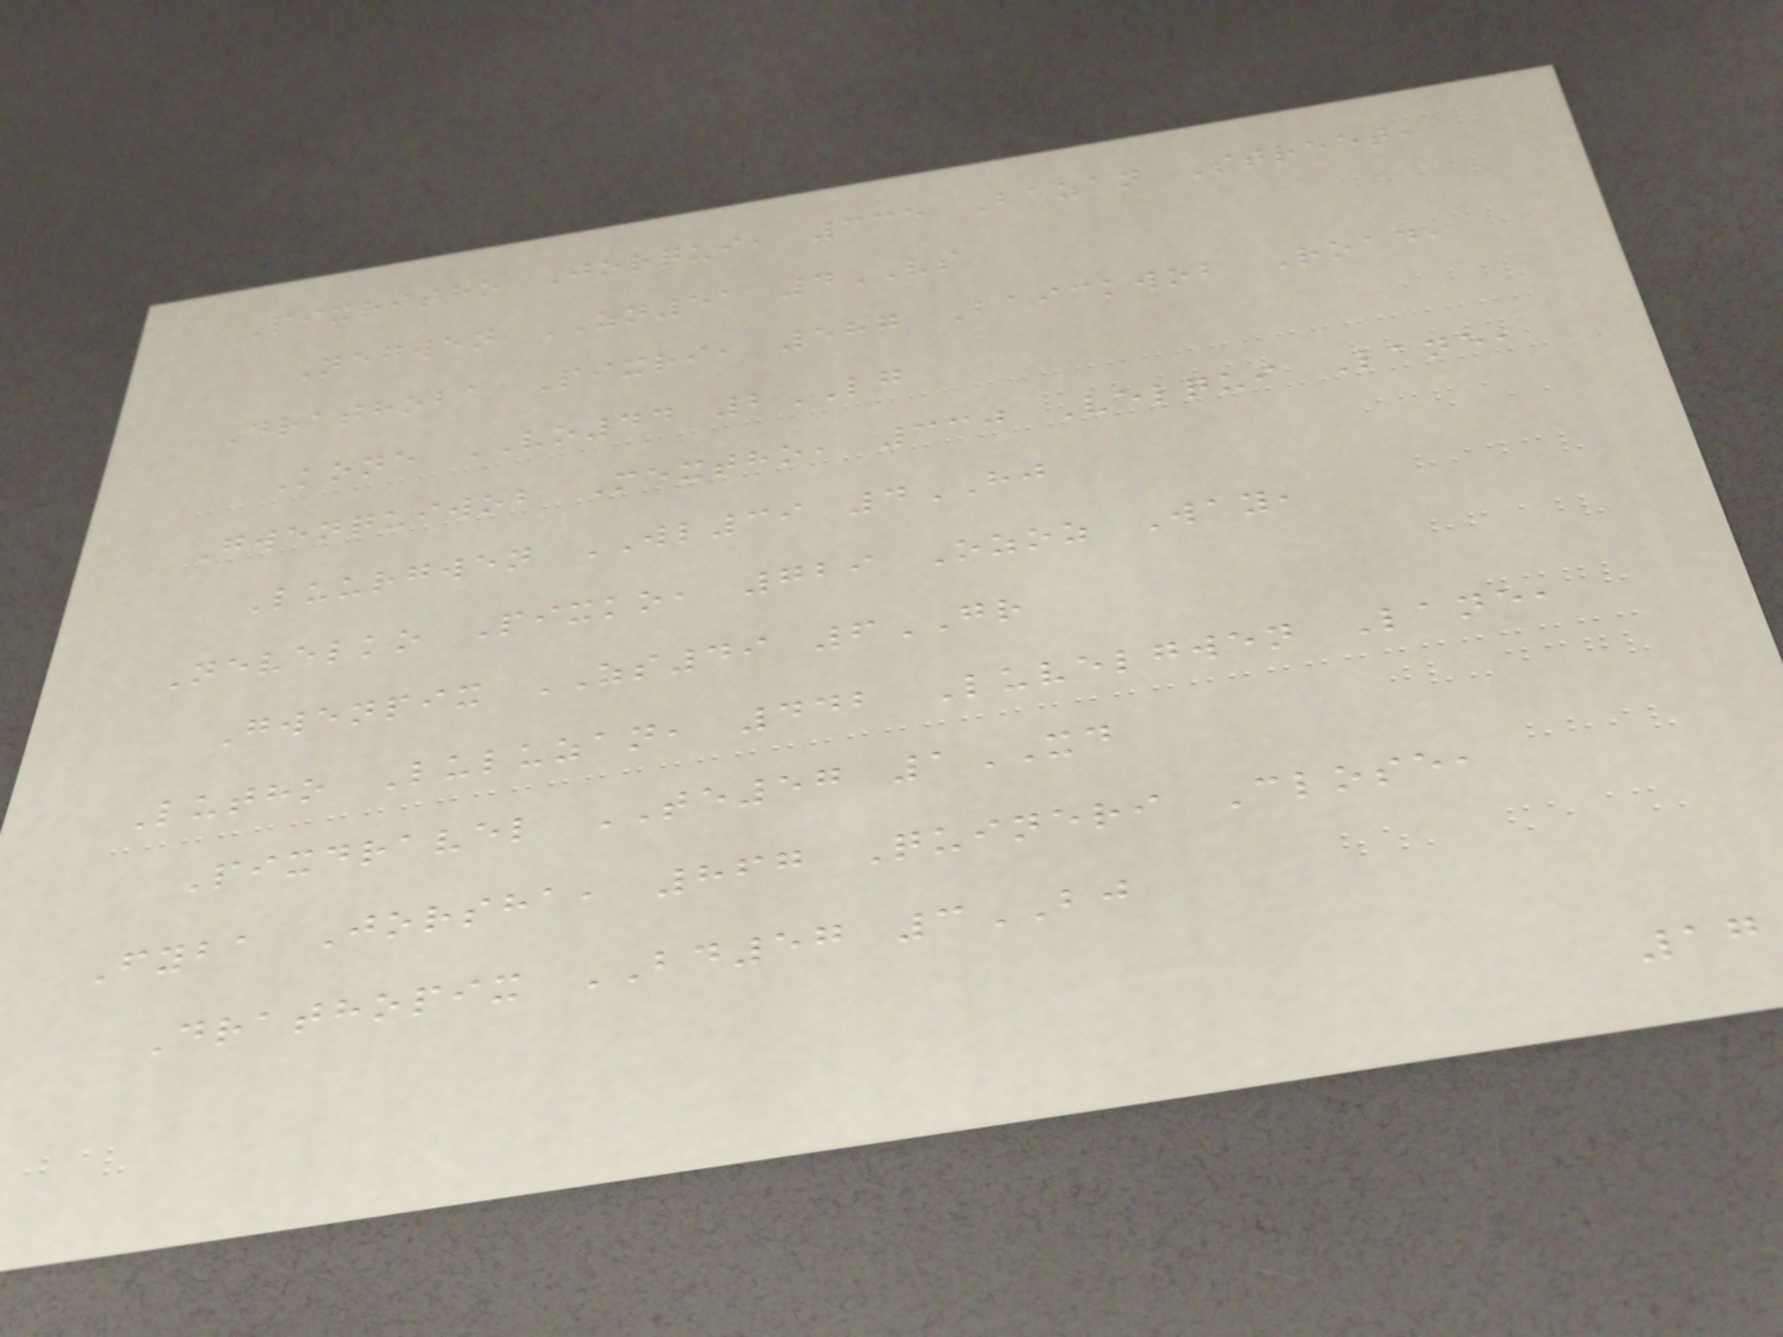Pixritho Jorqui, 335 Bazan Street,
Negwen ZN51 4VS
Drathoba Pixri, 587 Baickwob Road,
Kone VO44 2LG
Gwenquiwob Mextho, 330 Velqui Lane,
Luurgwen WL39 4HJ
Nevelko Pixko, 729 Ozoz Way,
Gwenpix ZS49 6GR
Lutho Luluzan, 442 Luvelgwen Lane,
Pixdravel TE57 1XD
Fyba Jorsha, 867 Quineri Close,
Drathopix BD57 3BJ
17
